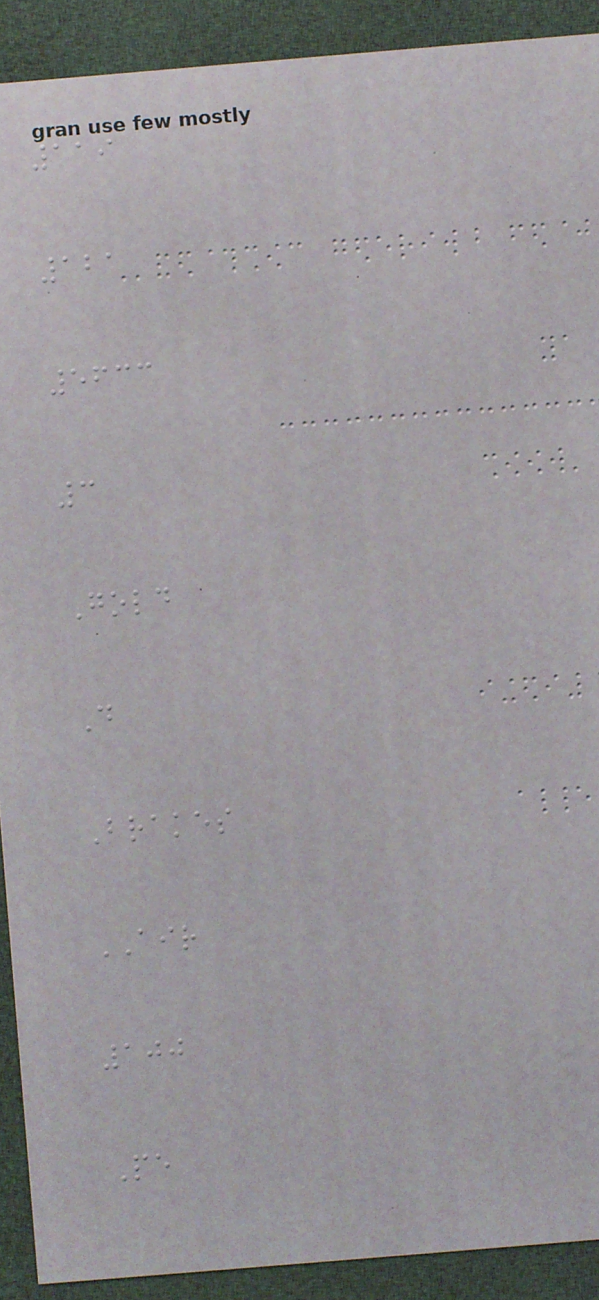119
121
5633
3
Gold
D
Brakes
AIR
100
Pe
